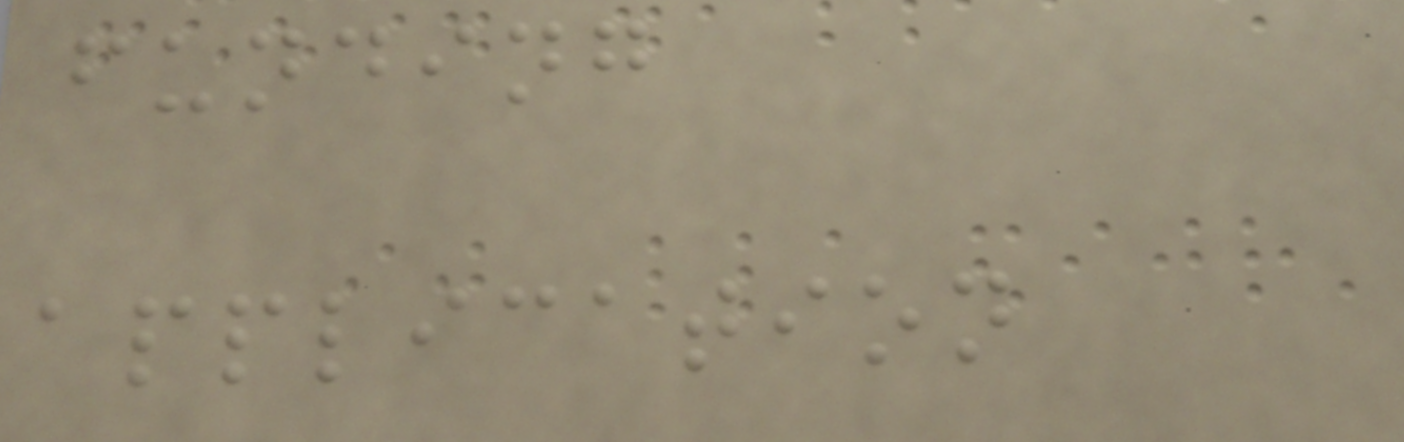funding
application
